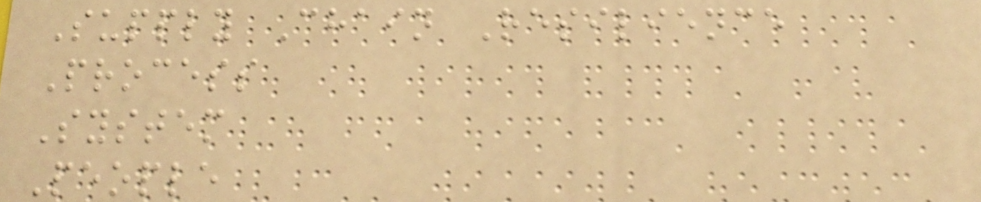Supply Chain Resilience
Process
System
People
